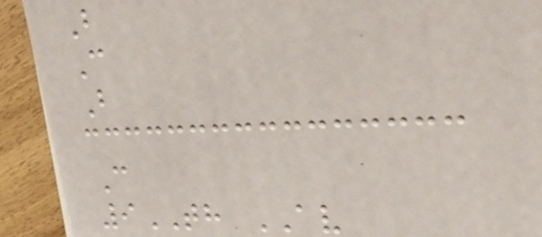B
C
B
C
9TH AV
